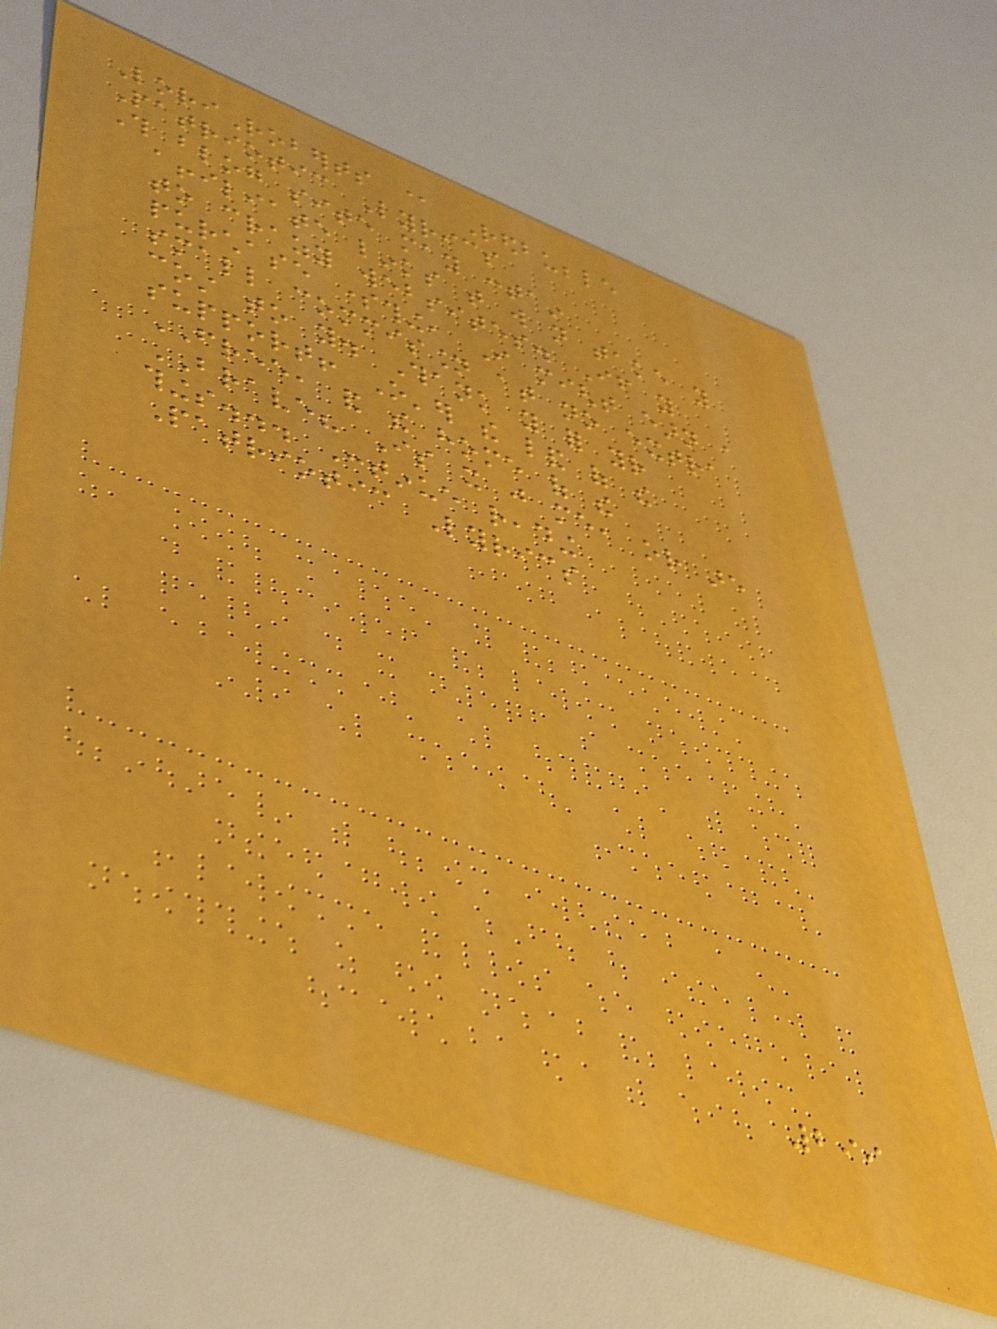LoriRoberts @ Redbubble
Patriotic Lyrics
This blog site may contain
affiliate links that will not take you
to crazy websites. If you
purchase something, I might earn a
small commission at no extra
cost to you. Thank you for your
support! O'er the land of the
FREE, and the home of the
BRAVE? Is it just me, or are
things... Continue reading
Patriotic Lyrics
299
